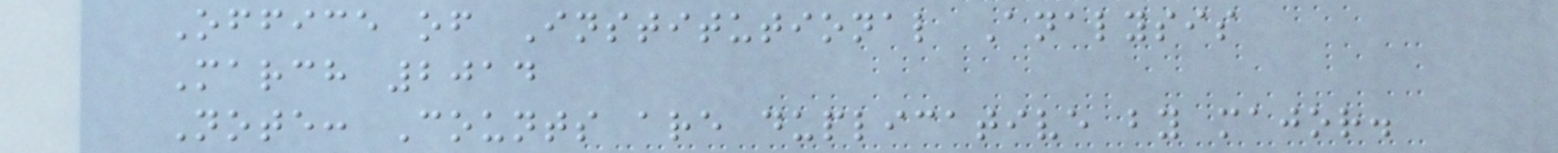Office of Institutional Analysis
March 2014
Note: Counts are duplicative by major.
